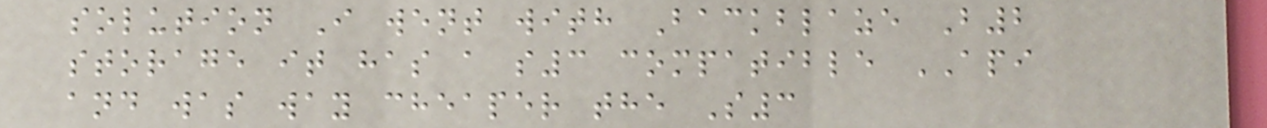solution I went with Backblaze B2
storage it has a s3 compatible API
and was way cheaper the S3
